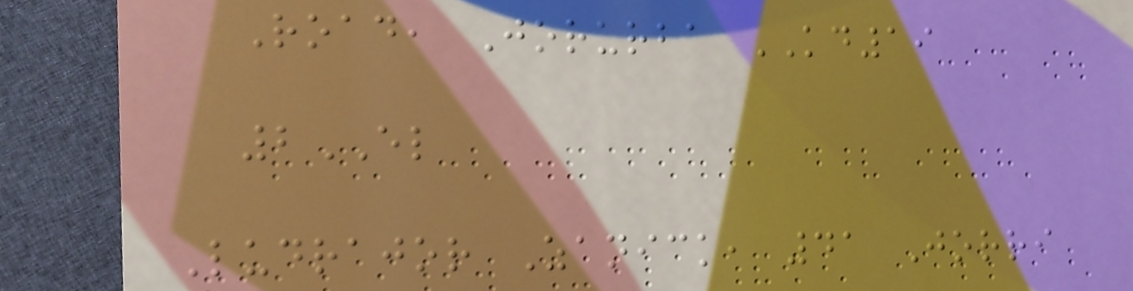Road, Jorurba KD19
2EL
Ludrajor Zanick, 41 Jorri
